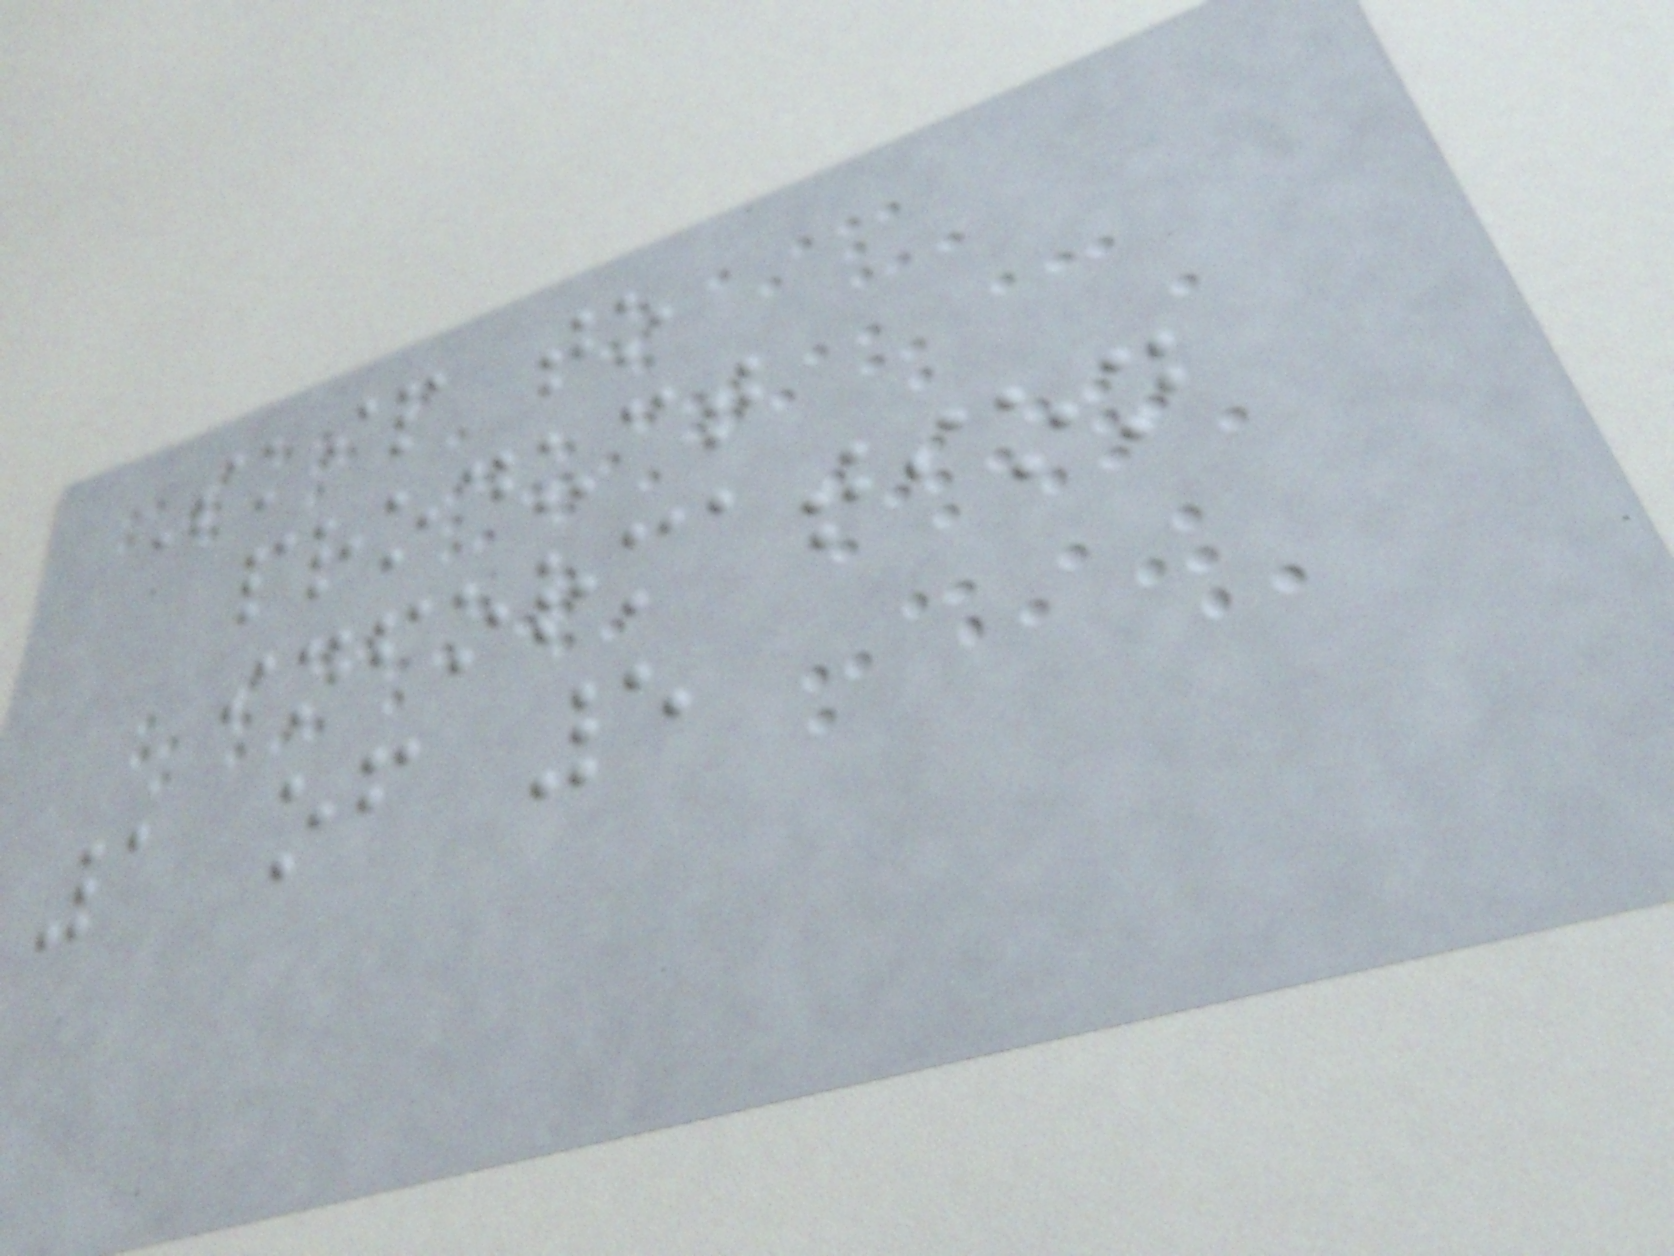Skip to
product
information
1 of 5
